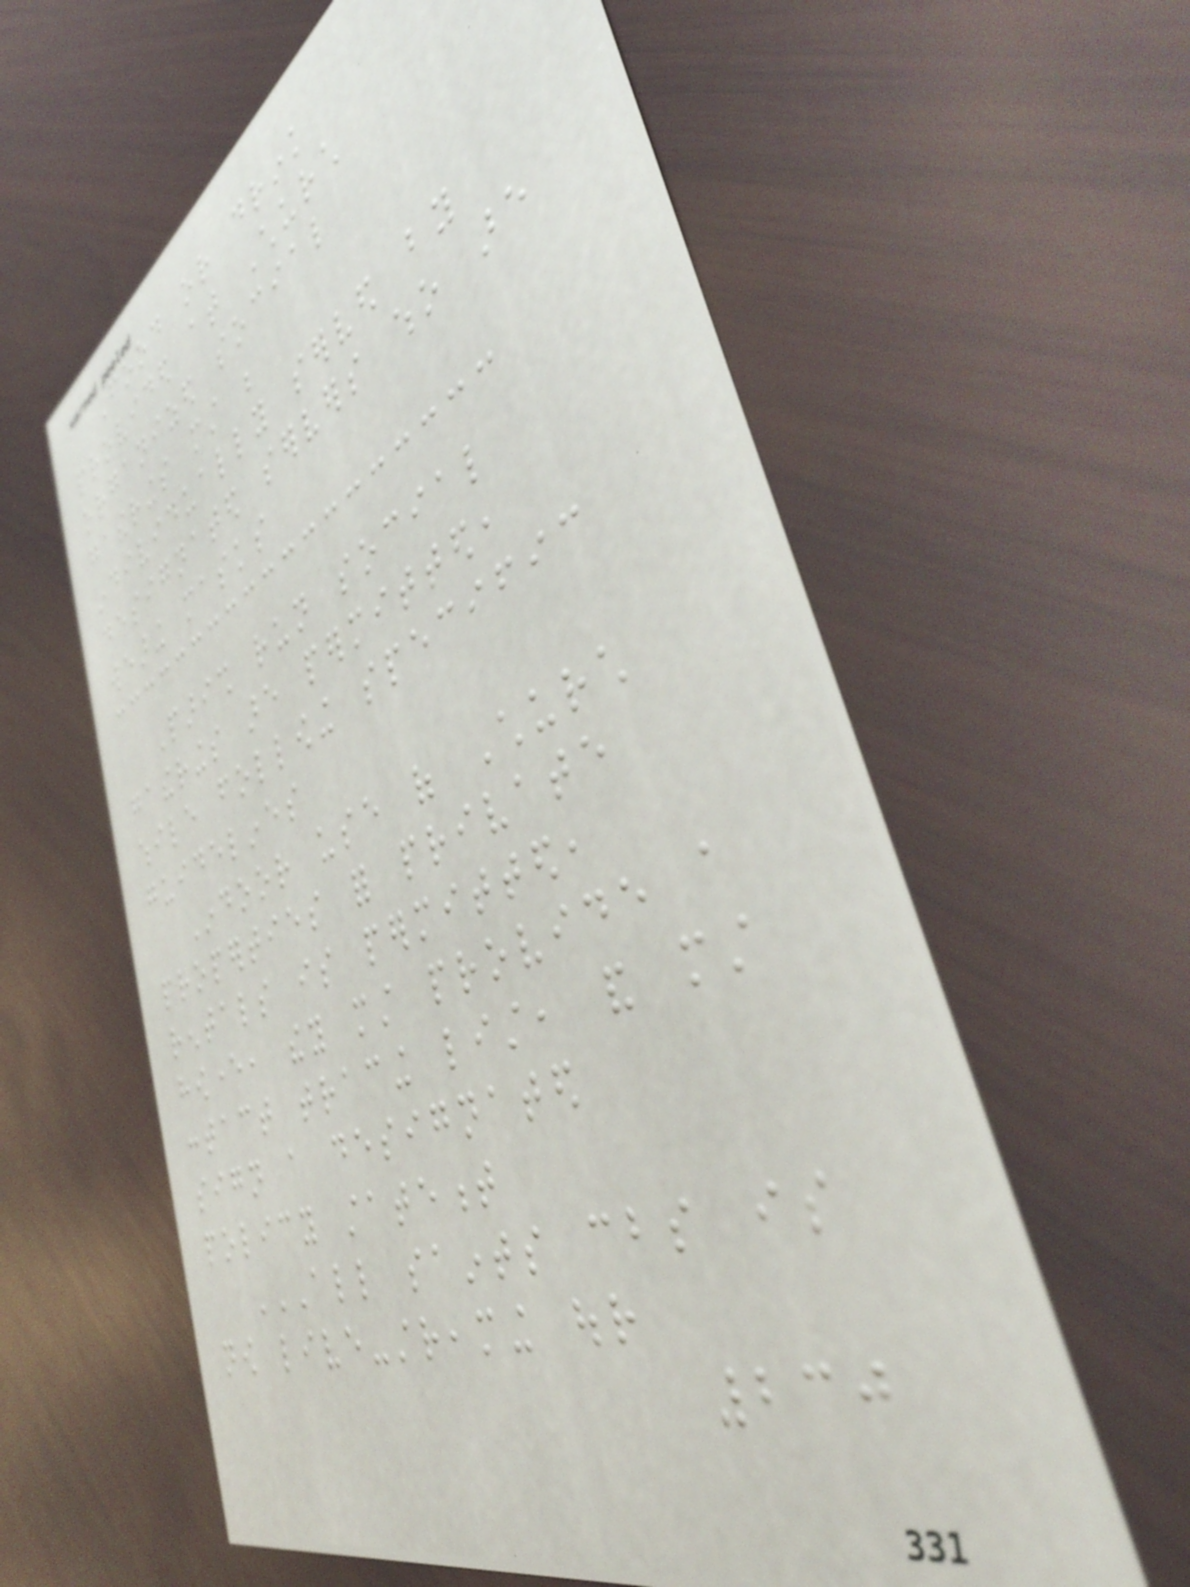Food or drink
provided at Church
organized social
gatherings must be
individually served by
designated servers who are
wearing masks
Parish run social
gatherings are permitted,
while following specific
guidelines
Indoor use of Church
properties for private
rentals is permitted,
however, they must provide a
contact tracing list, and must
sign a designated
policy statement
ALL SAINTS CBS IS
NOW LIVE-STREAMING OUR
230
